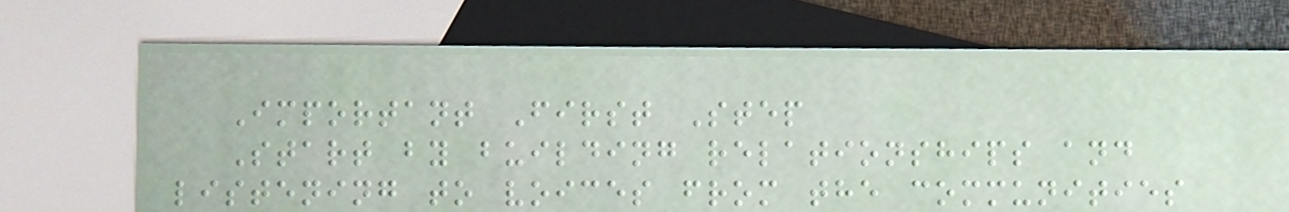Important First Step
Start by building relationships and
listening to voices from the communities
